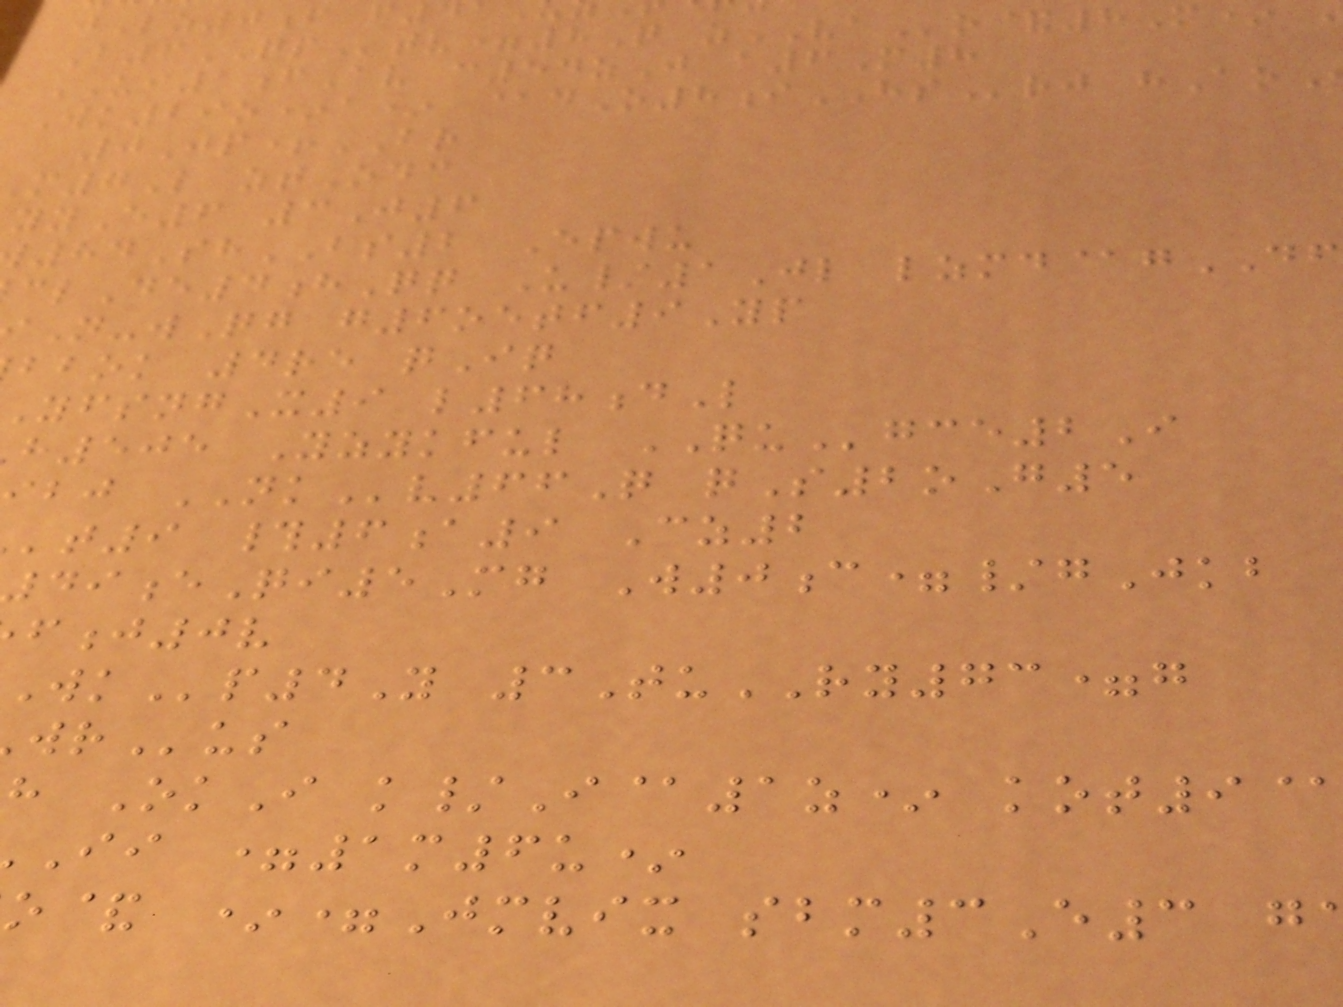jLz0f f
B6QPtv=8Q zVAo&8M
UI1fAv c54zJ a6M8
Wk29o*a* @dO8iHSrj hAo
0Jp+BR
7L ztOdc
yyE6 3J6
84ShBS2 Epwu
lDe4hQq U/1Jl lzmd@gDF
N-wQg g6oetf9Yp
bbok 4re qIq
fsngX9 l68dL
h505 Yzykful QUgce2I
bj NKv66Q qS2oG5
t9 #6a9 Cz2
eQi5Mg W0c=/gJkb
j0v
p4Y 3TuRY73=g
h OkI k/I@1z* kot9
ii =1m6u*
o& *=Jmvix sbm3E3 g
